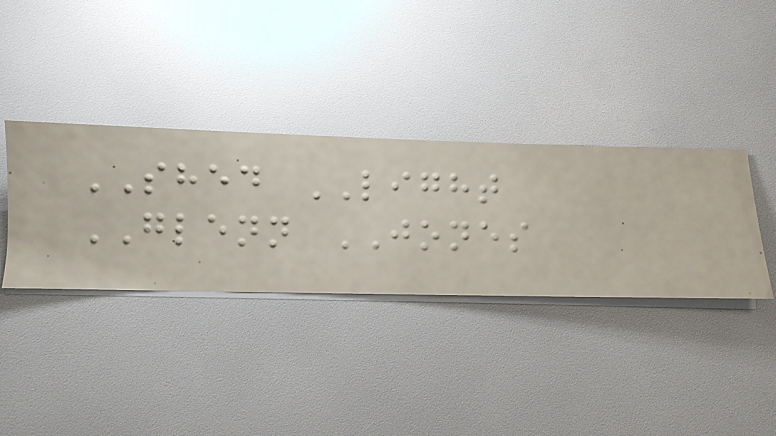SHED LIGHT
GLENN JONES
